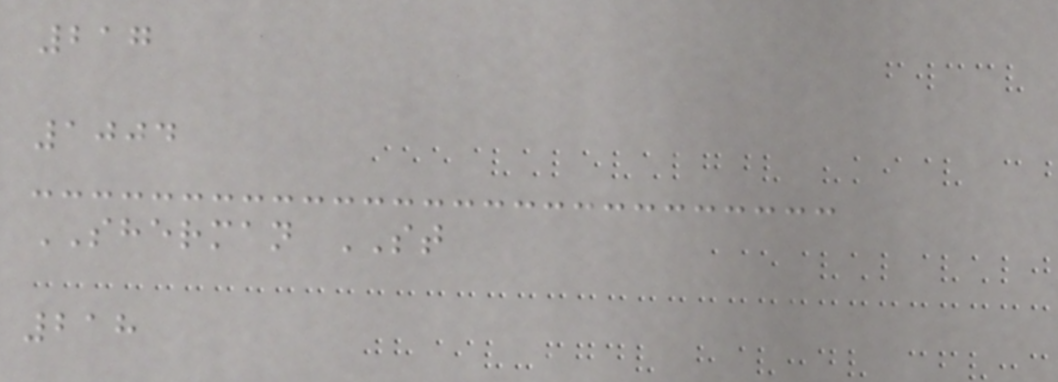217
1004
SHERMAN ST
218
